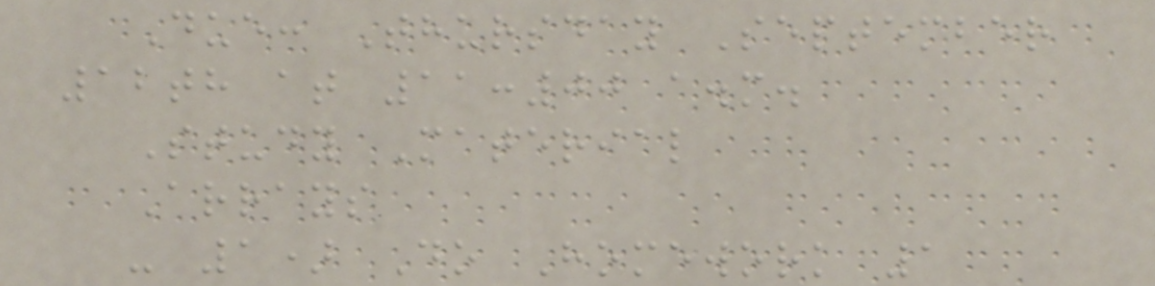Due: Thursday September
12th at 11:00 a.m.
Study Material
Arrays
- 1) Do Homework 1
